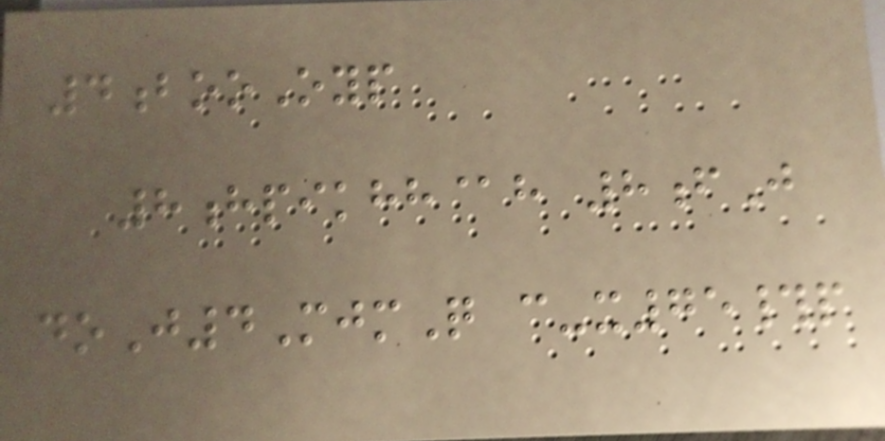4booOyp
8hpikhh@h 8fJ
doJ4MjmQ c-x75#p
